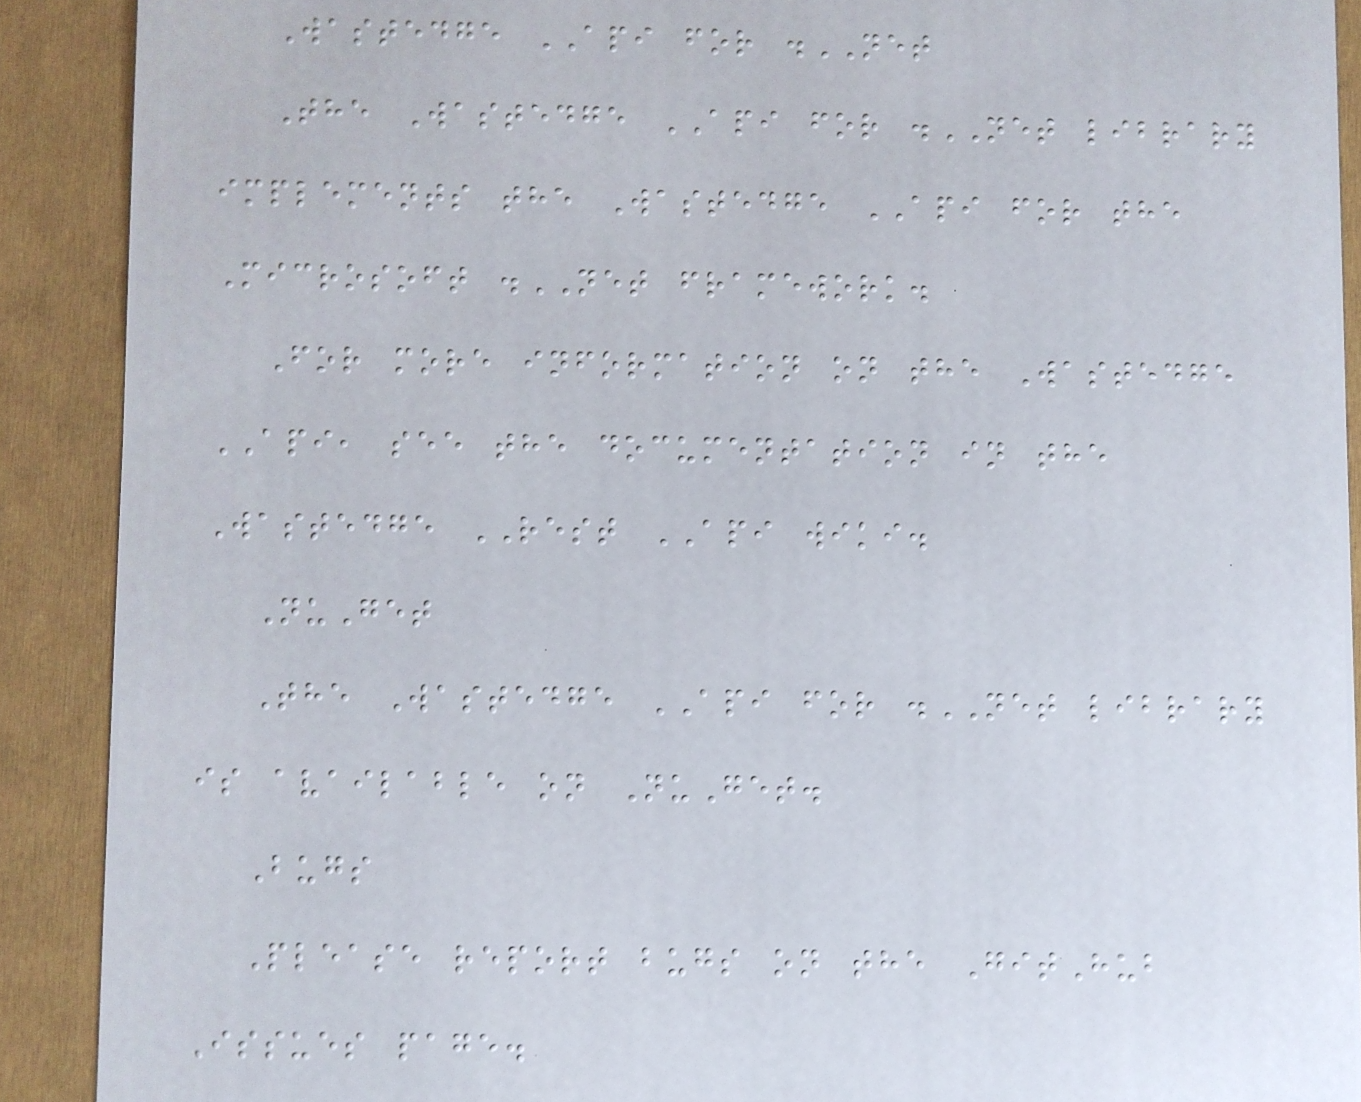Wastedge API for .NET
The Wastedge API for .NET library
implements the Wastedge API for the
Microsoft .NET framework.
For more information on the Wastedge
API, see the documentation in the
Wastedge REST API wiki.
NuGet
The Wastedge API for .NET library
is available on NuGet.
Bugs
Please report bugs on the GitHub
Issues page.
